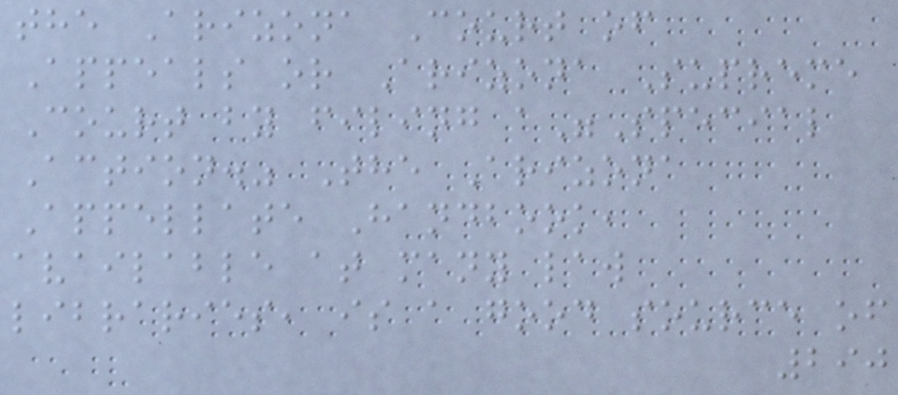the Arizona Court of
Appeals or Arizona Supreme
Court by filing a"Special
Action." The Arizona
Appellate Handbook,
available at many law
libraries, is a good source of
290
